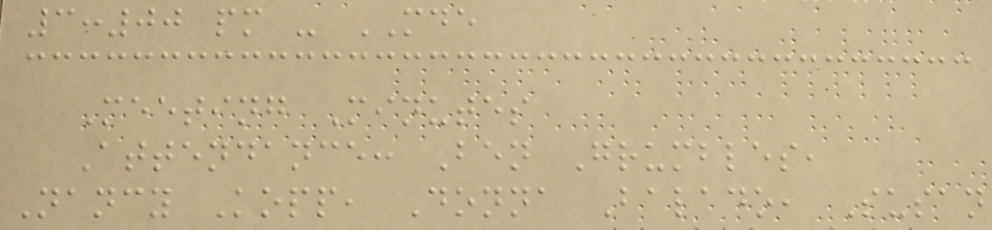3:00 pm - MDE
Meeting Minutes
Attendance: Ben Grumbles,
Nancy Kopp, Donna Balado, Susan
